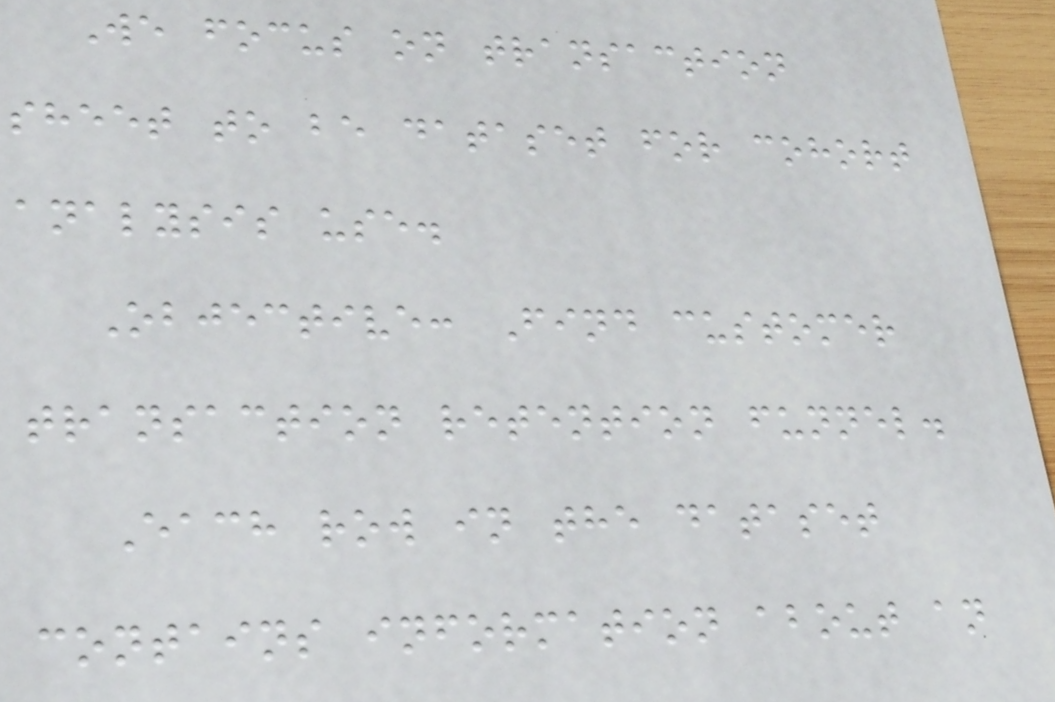We focus on transaction
sheet to be dataset for cohort
analysis use.
Objective: Find customer
transaction retention funnel.
Each row in the dataset
contains information about an
